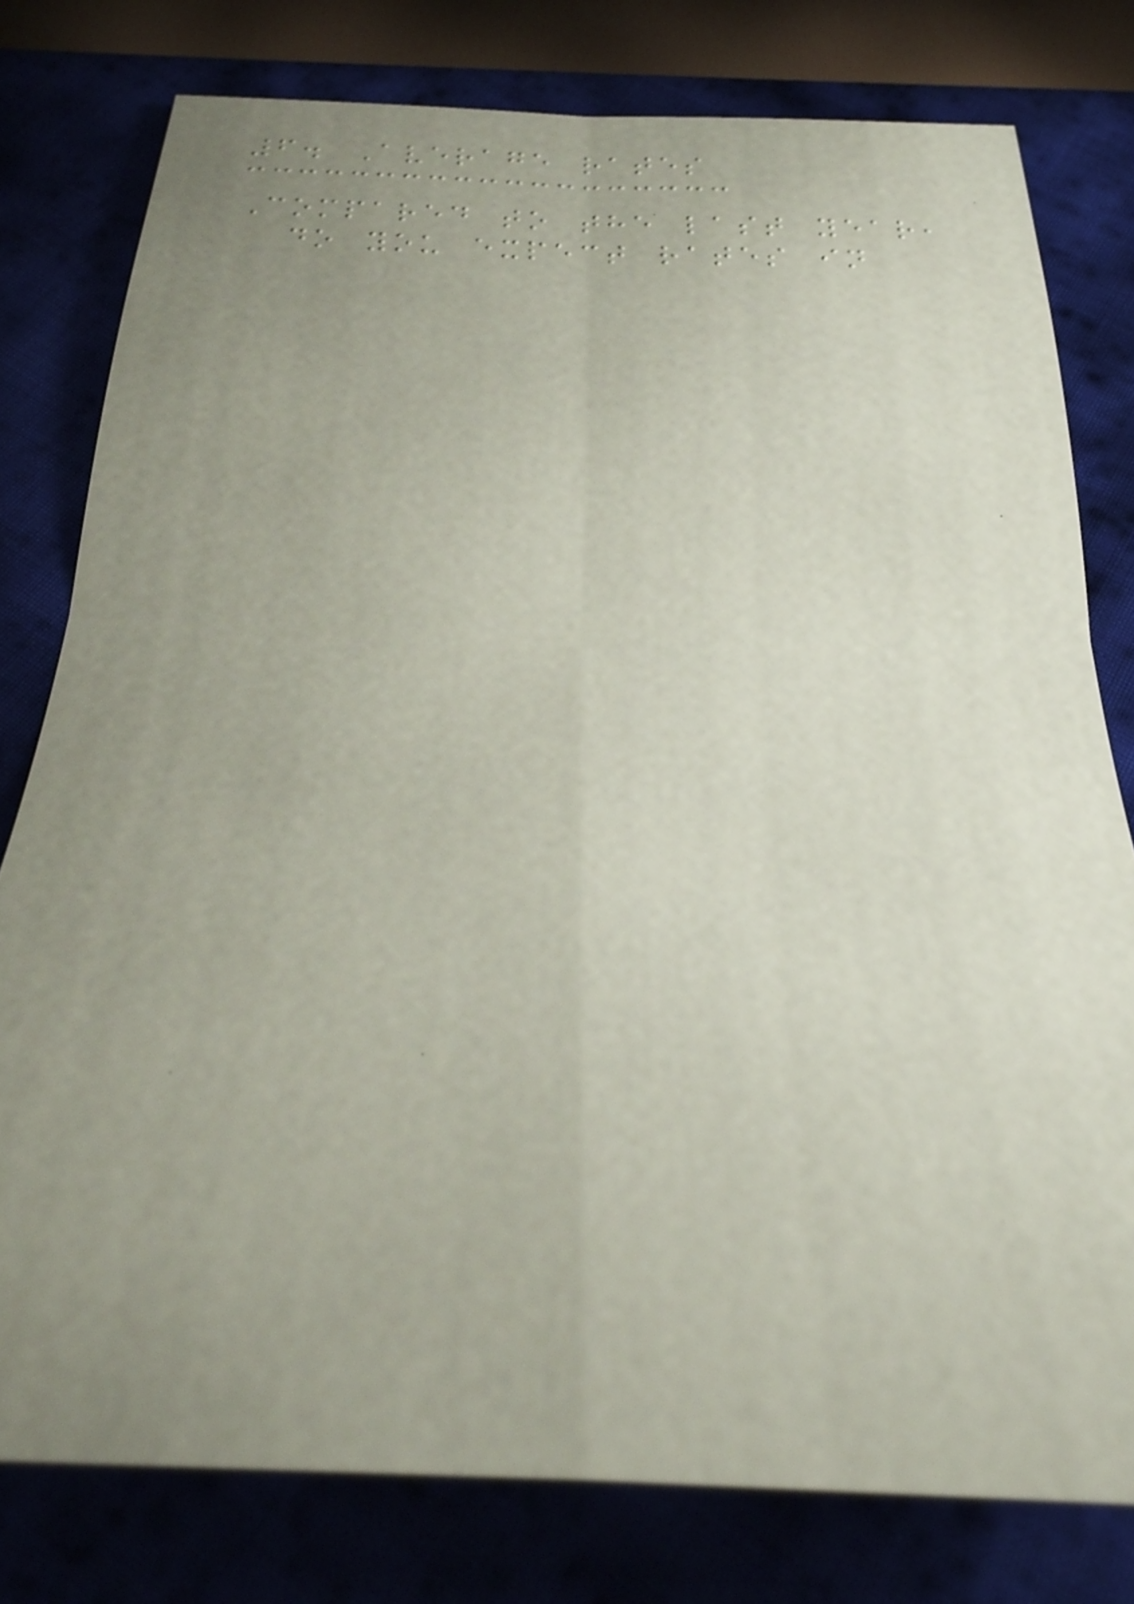6. Average rates
Compared to the last year,
do you expect rates in
